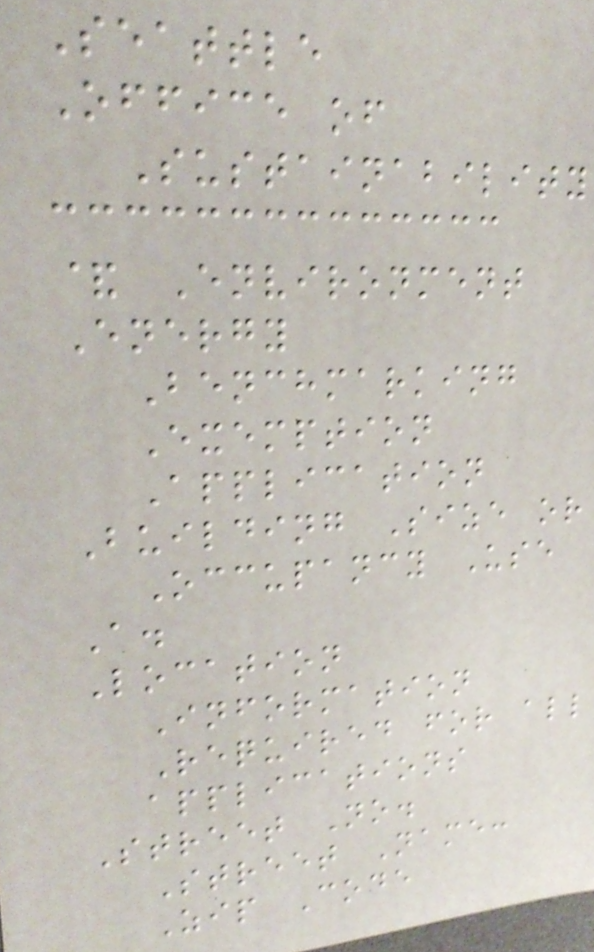Seattle
Office of
Sustainability
& Environment
Energy
Benchmarking
Exemption
Application
Building Size or
Occupancy Use
A.
Location
Information
Required for all
applications
Street No.
Street Name:
Zip Code
